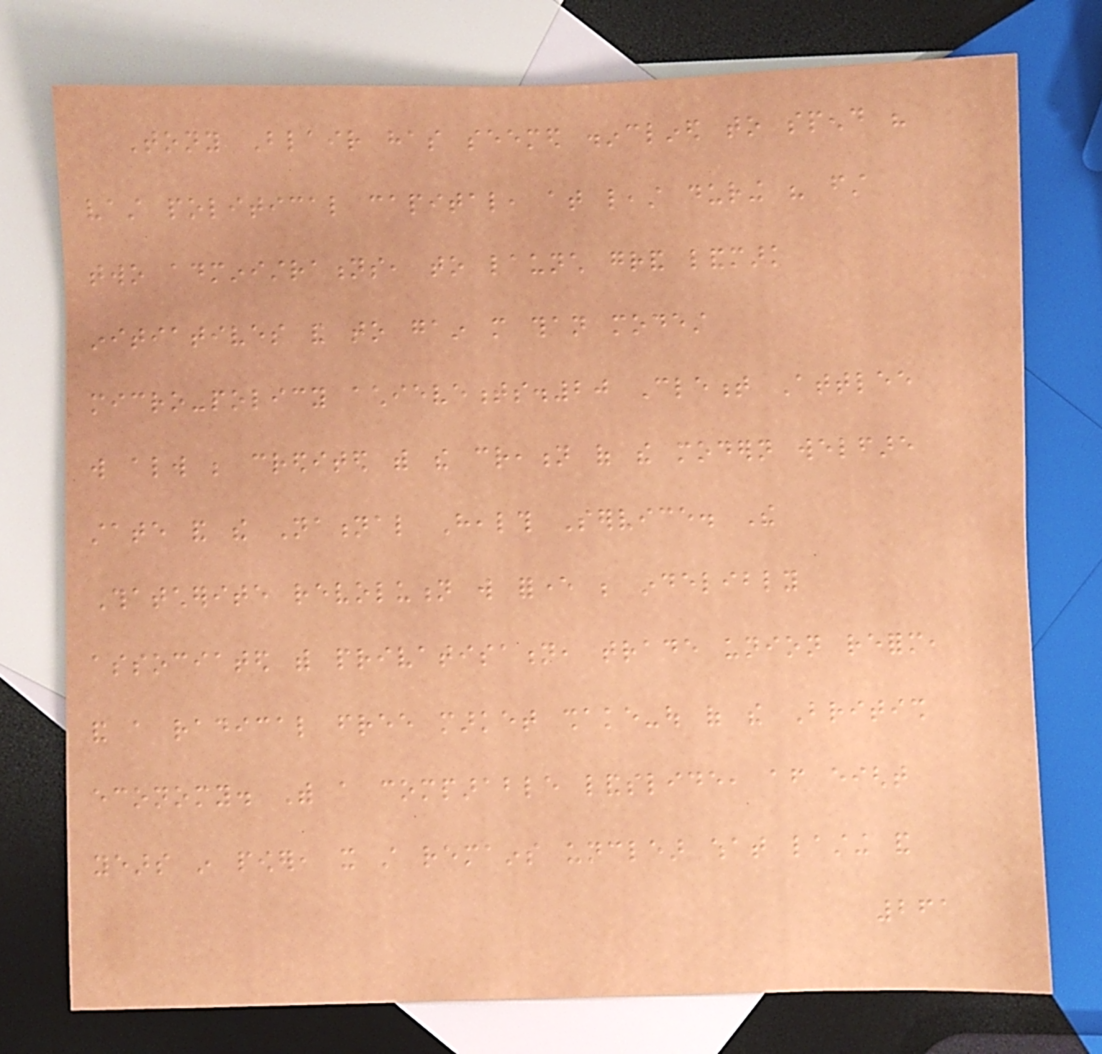Tony Blair has seemed disinclined to spend his
vast political capital, at least during his first
two administrations, to launch grand landmark
initiatives and to gain more than modest
micro-policy achievements.20 Clement Attlee
will always be credited with the creation of the modern welfare
state and the National Health Service. The
Thatcherite revolution will forever be indelibly
associated with privatisation, trade union reform,
and a radical free market shake-out of the British
economy. With a comparable landslide, after eight
years in power, it still remains unclear what lasting and
261
